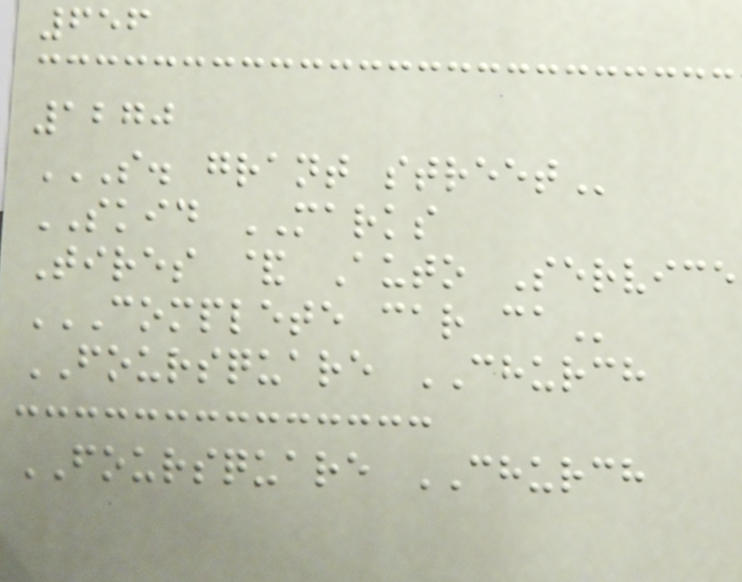656
1270
S. GRANT STREET
SKID MARKS
Tires & Auto Service
COMPLETE CAR CA
FOURSQUARE CHURCH
FOURSQUARE CHURCH
